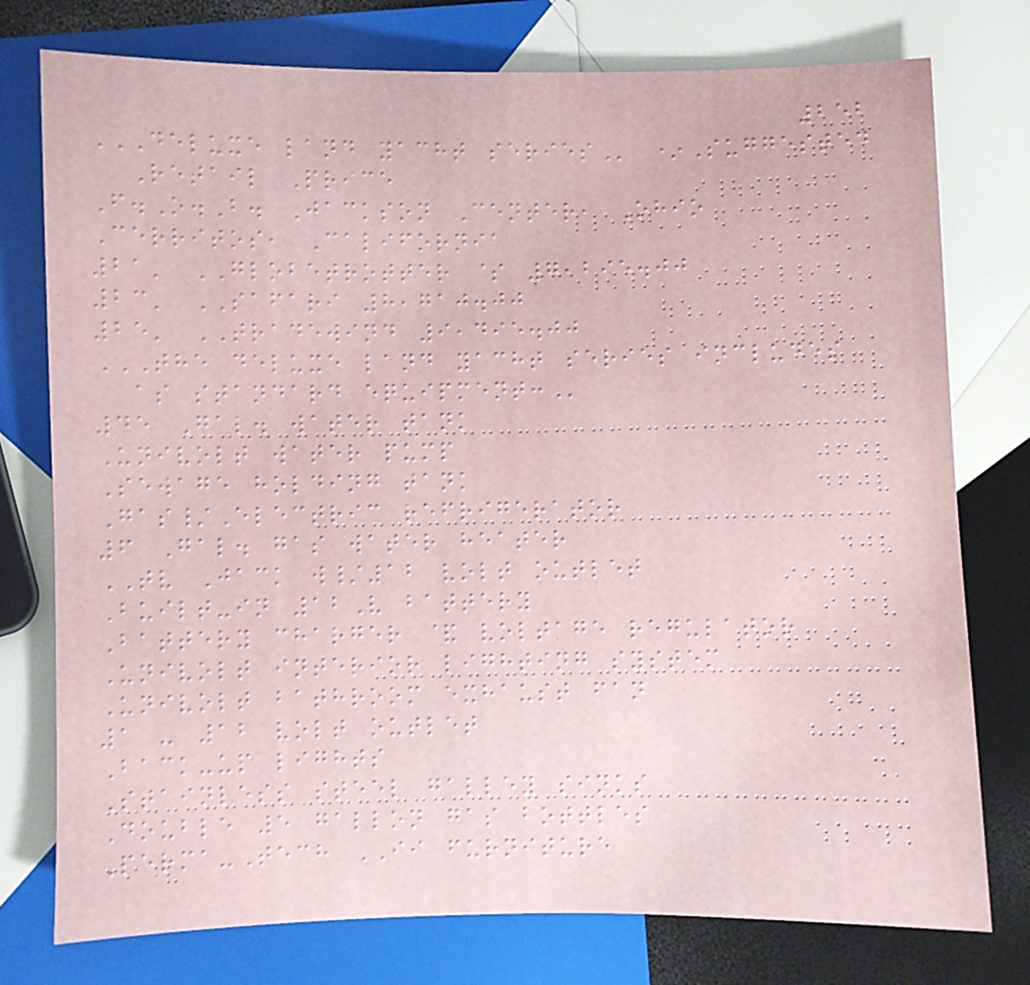252
DELUXE LAND YACHT SERIES *Suggested
Retail Price
F.O.B. Jackson Center, Ohio
Cerritos, California
21' GLOBETROTTER $ 7,295.00
23' SAFARI 8,710.00
25' TRADEWIND 9,495.00
THE DELUXE LAND YACHT SERIES INCLUDES
AS STANDARD EQUIPMENT:
45 Gal. water tank
Univolt water pump
Sewage holding tank
Gas/Electric refrigerator
6 Gal. gas water heater
TV Jack w/12 volt outlet
Built-in 12V battery
Battery charger & voltage regulator
Univolt interior lighting system
Univolt bathroom exhaust fan
1 - 12 volt outlet
Back-up lights
Stainless steel galley sinks
Double 5 gallon gas bottles
Perma-Tech II furniture
